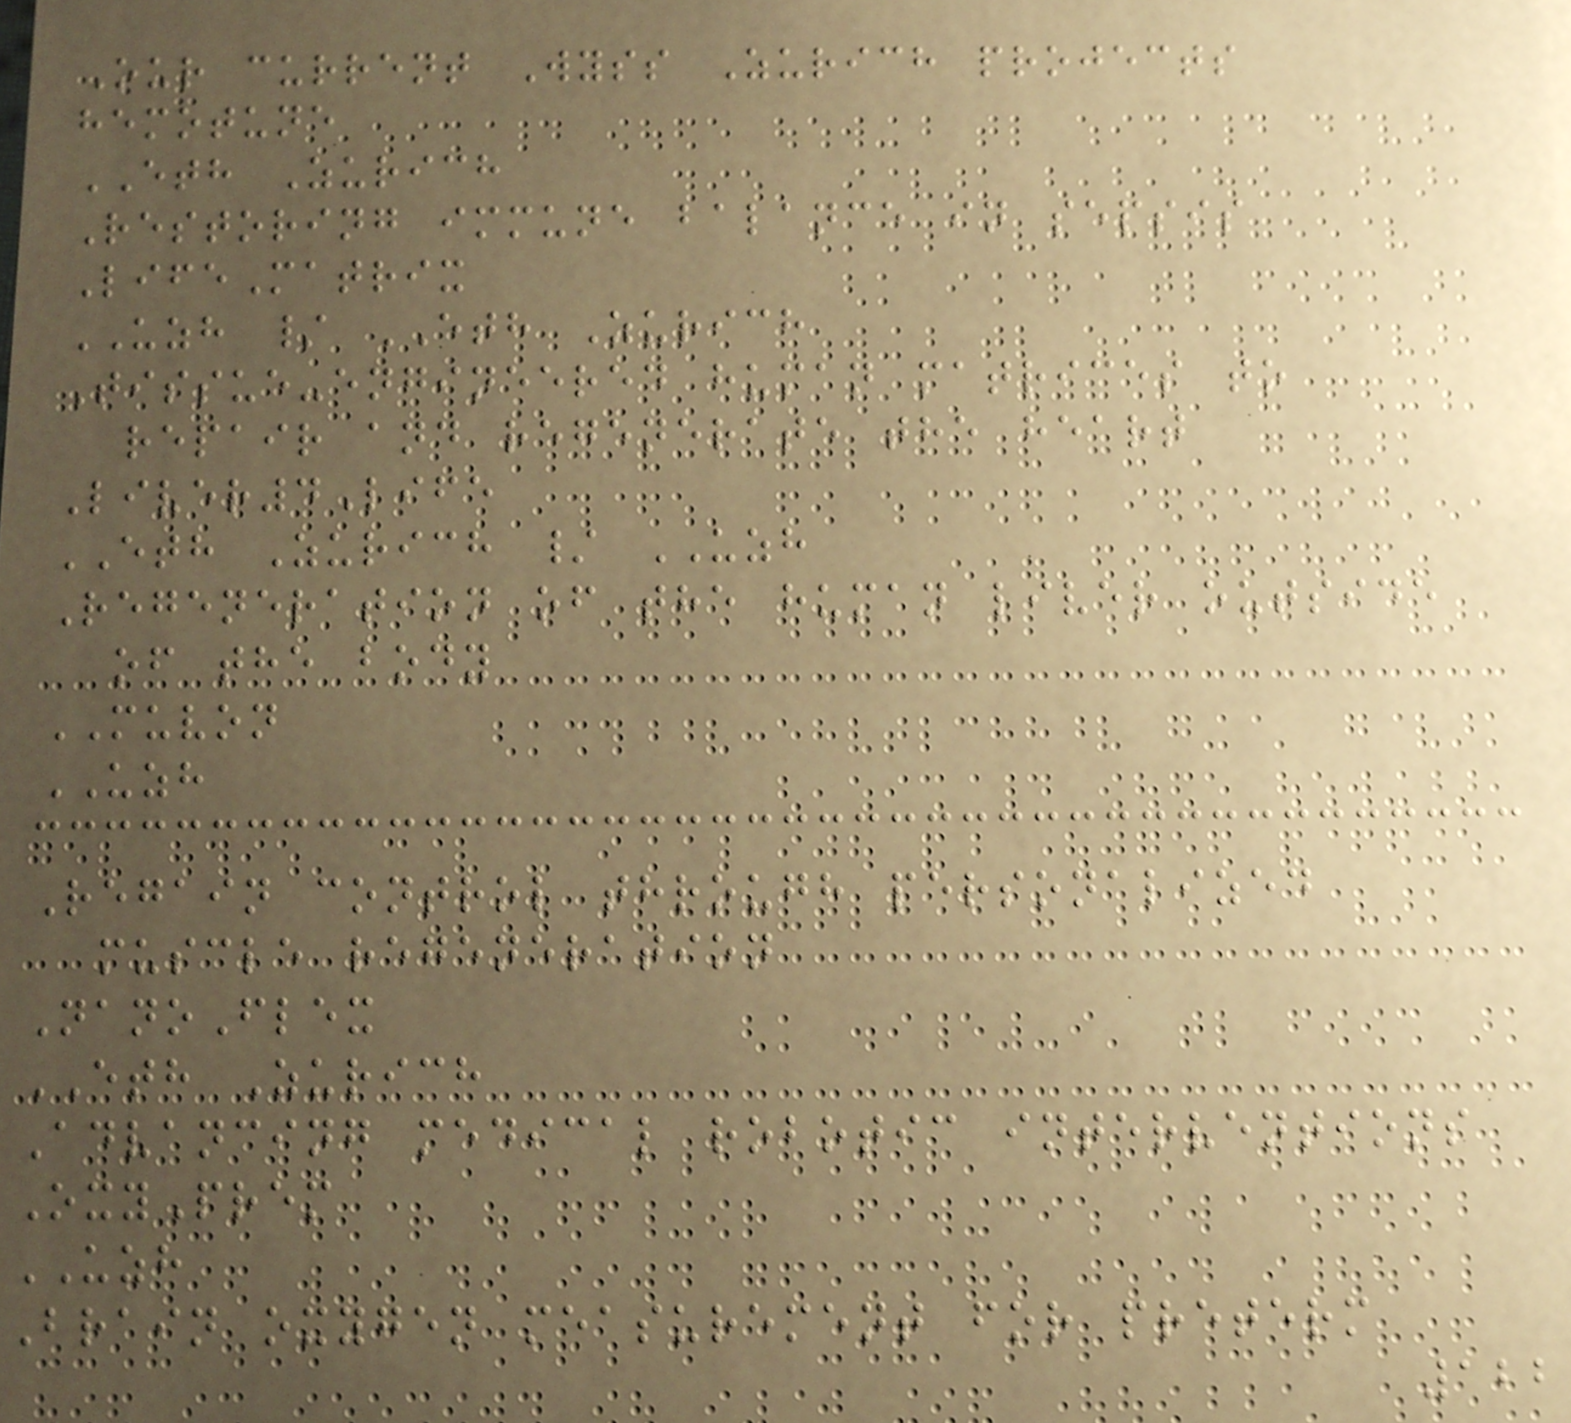Our current Wyss Zurich projects
hemotune
ETH Zurich
Restoring immune balance in sepsis
LifeMatrix
UZH / ETH Zurich
Tissue-engineered human matrices to
repair and regenerate the heart
Liver4Life
ETH Zurich / UZH
Regeneration of the human liver outside
of the body
MUVON
UZH
Regain control through personalized
muscle regeneration
NanoFlex
ETH Zurich
Advancing medical robotic interventions
OxyPrem
UZH
Brain oxygen measurement for preterm
122
